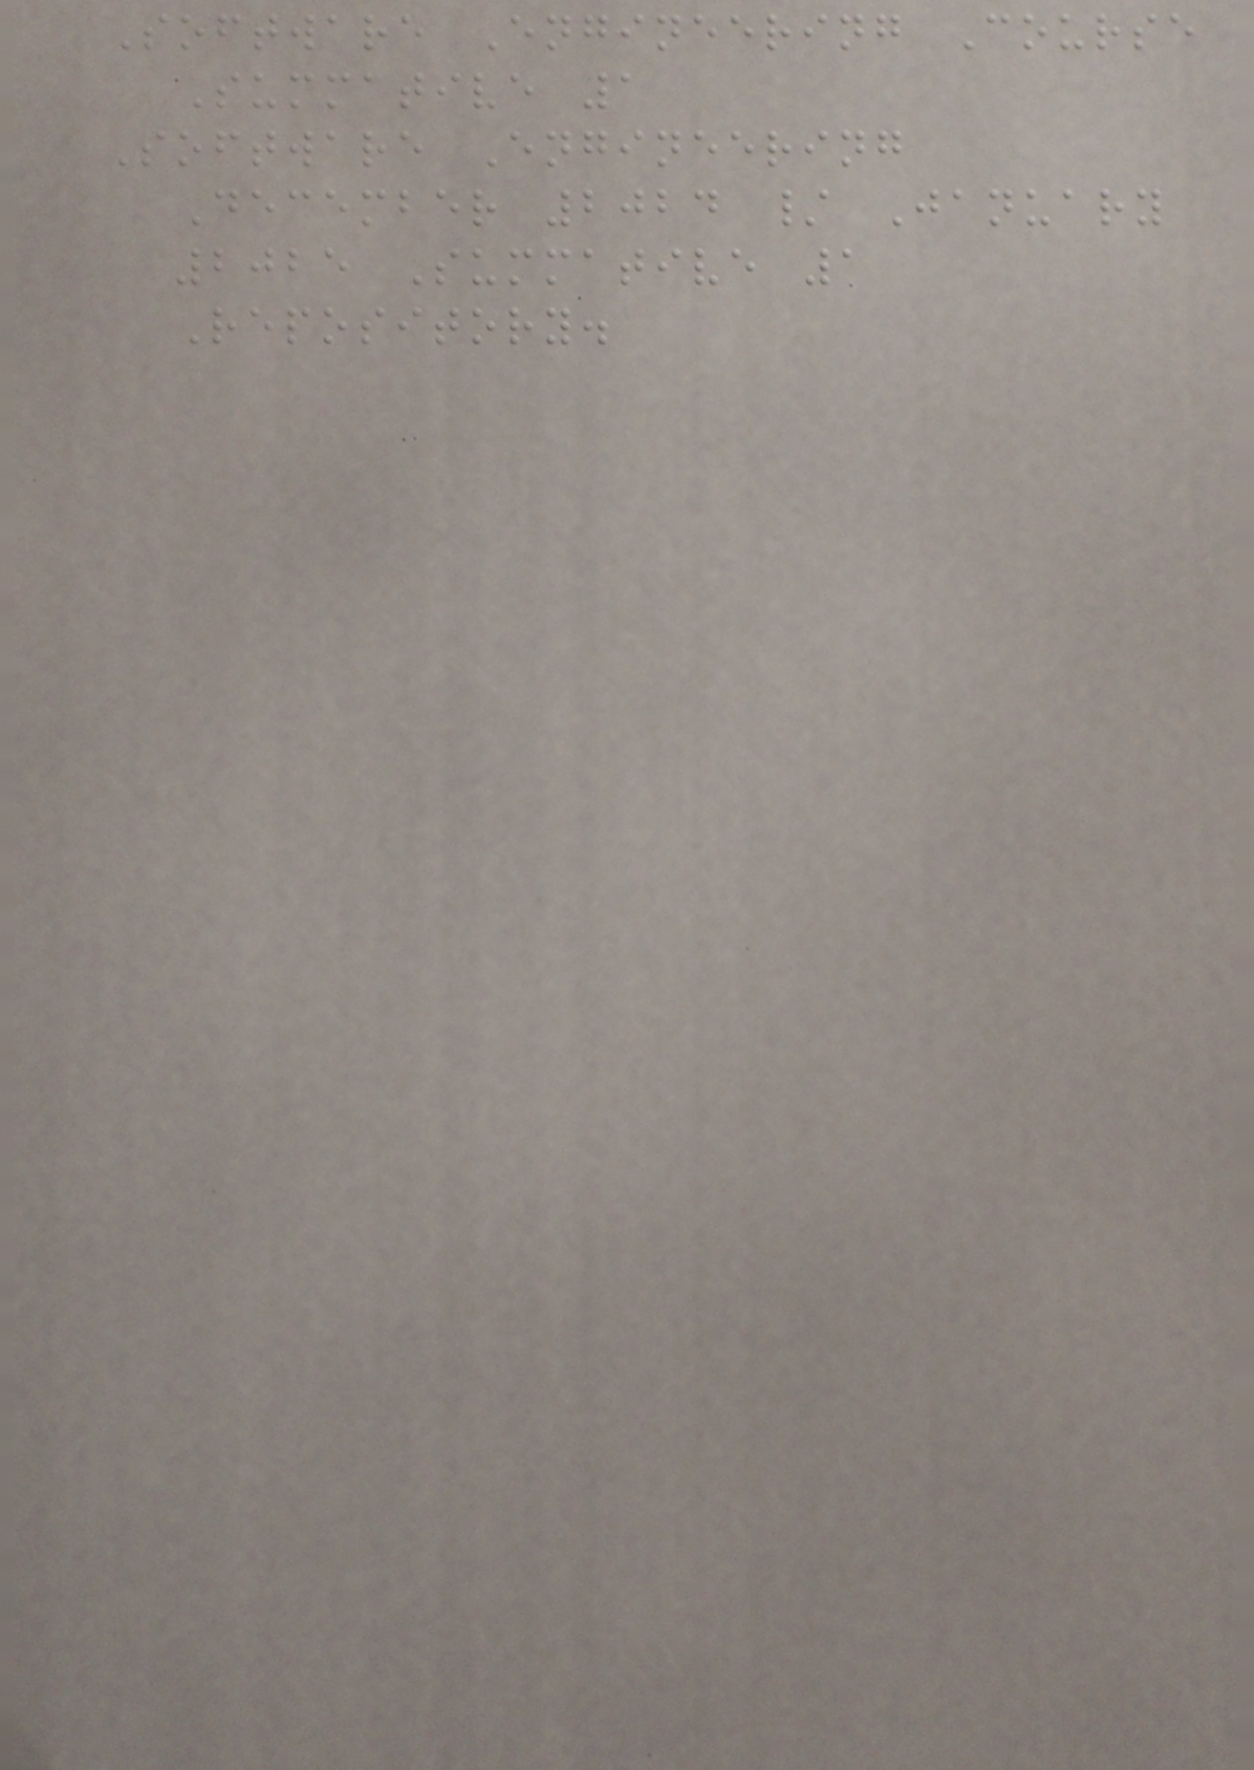Software Engineering Course
Summative 1
Software Engineering
December 2024 / January
2025 Summative 1
Repository.
